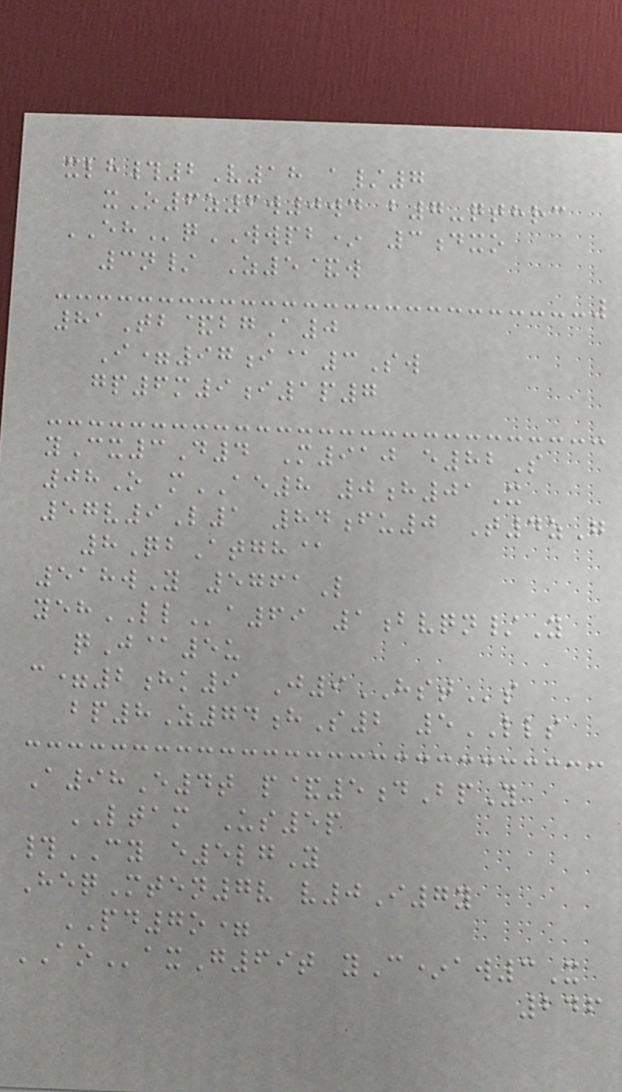xlh#2V18 a/7
xO6z6w0wd b7-qthrc
EHqWWPB* 3dxo
3n/ Z5&w
81Tb&bgA0
I=97i@3Sw
gp6m9i1p7
yCx3D4 M910 e82S
08O mAE8 0h01X
57v9L1 84fu0 T4zG
8QbAtgh@
518wY 5761L
yehLLa69 1bvqn/Y
qJ@5u
c=2hk9 J9HSTs
bp8Z74hS2 5LLS
A98E4t p&5dBpY
LTAM Us5p
#CY e5lgY
HeqMten7v v0I7y
PD7o=
AOaxG69t yC*aw3X
246
